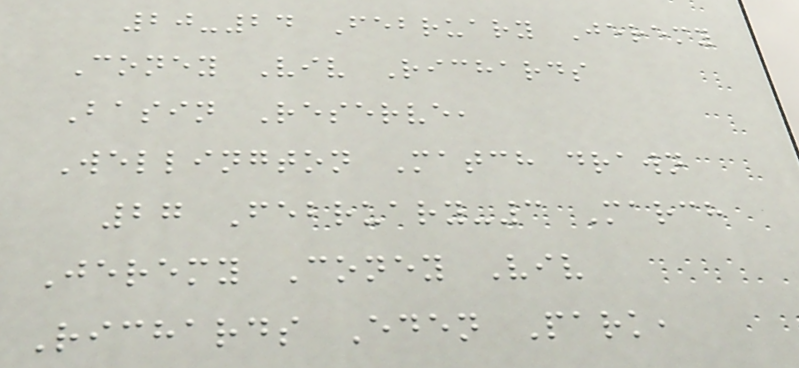20-24 February Jeremy
Coney Viv Richards
Basin Reserve,
Wellington Match drawn
27 February-3 March
Jeremy Coney Viv
Richards Eden Park,
